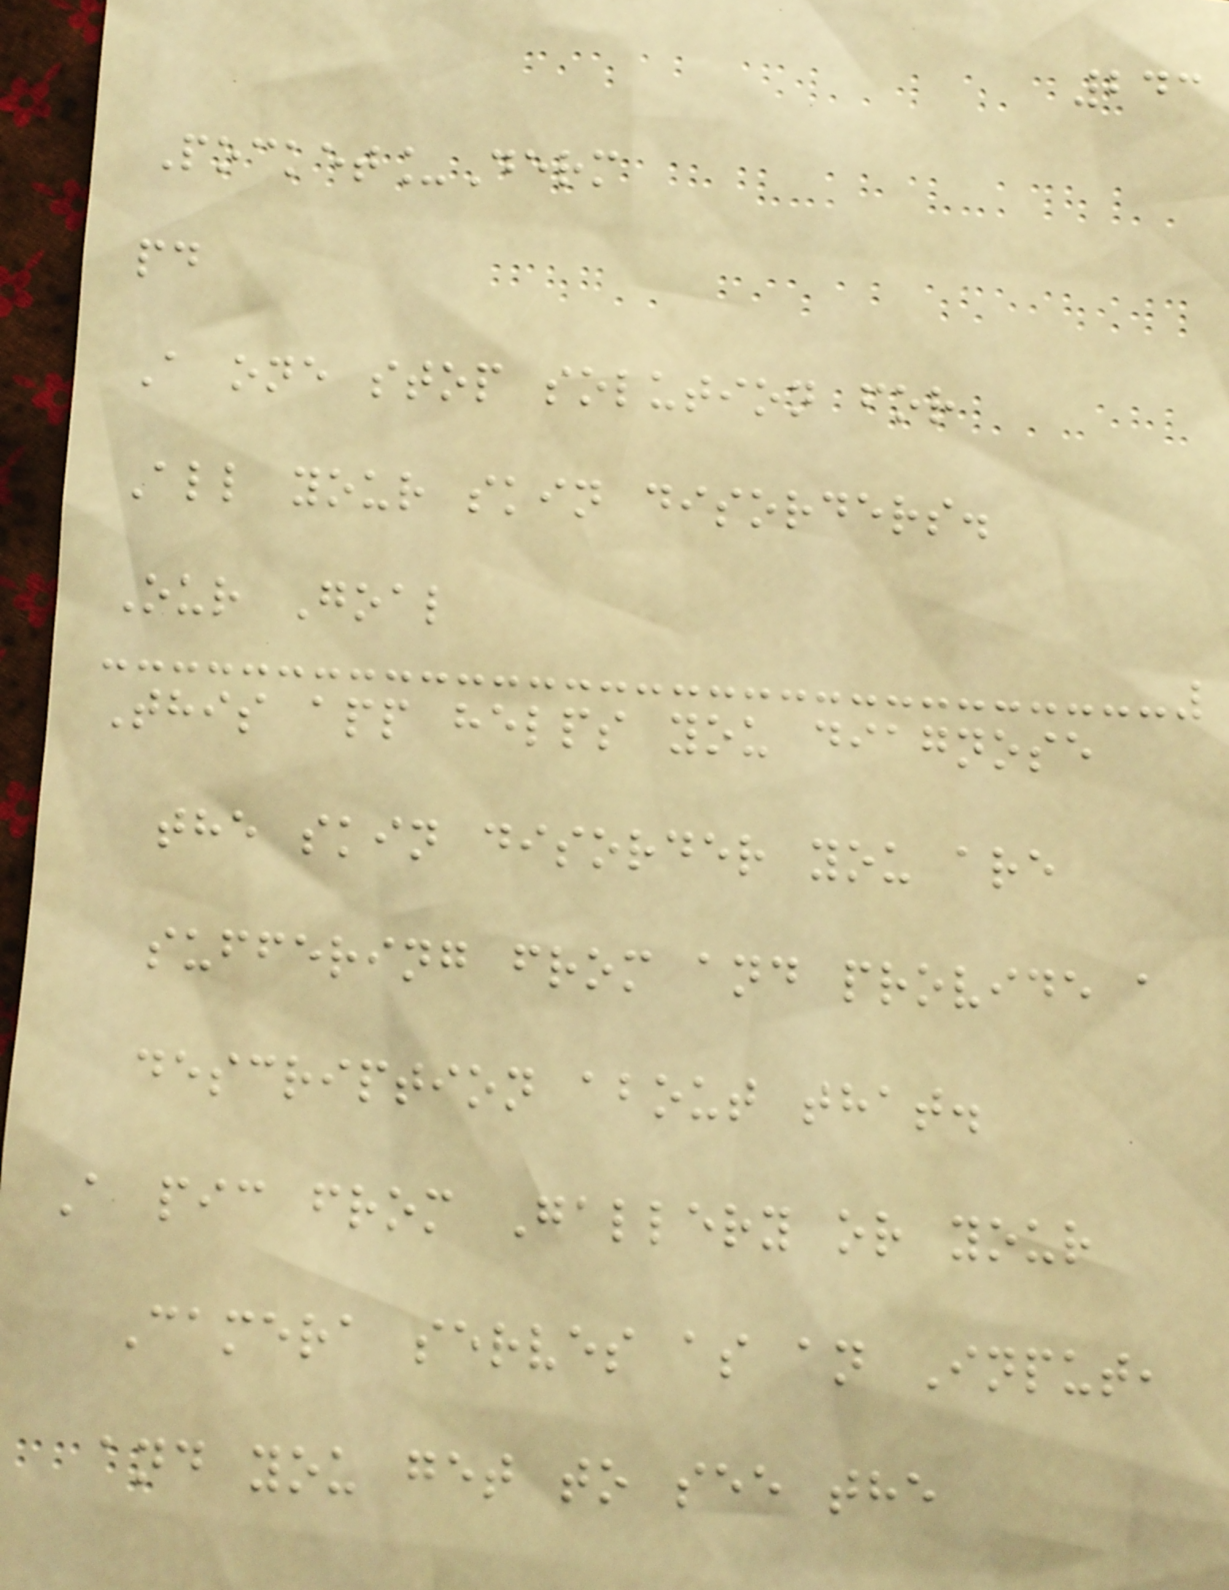243
Pocket_Derm
pd
A one stop solution for
All your skin disorders.
Our Goal
This app helps you diagnose
the skin disorder you are
suffering from and provide a
description about that.
A pic from Gallery or your
Camera serves as an Input,
and you get to see the
